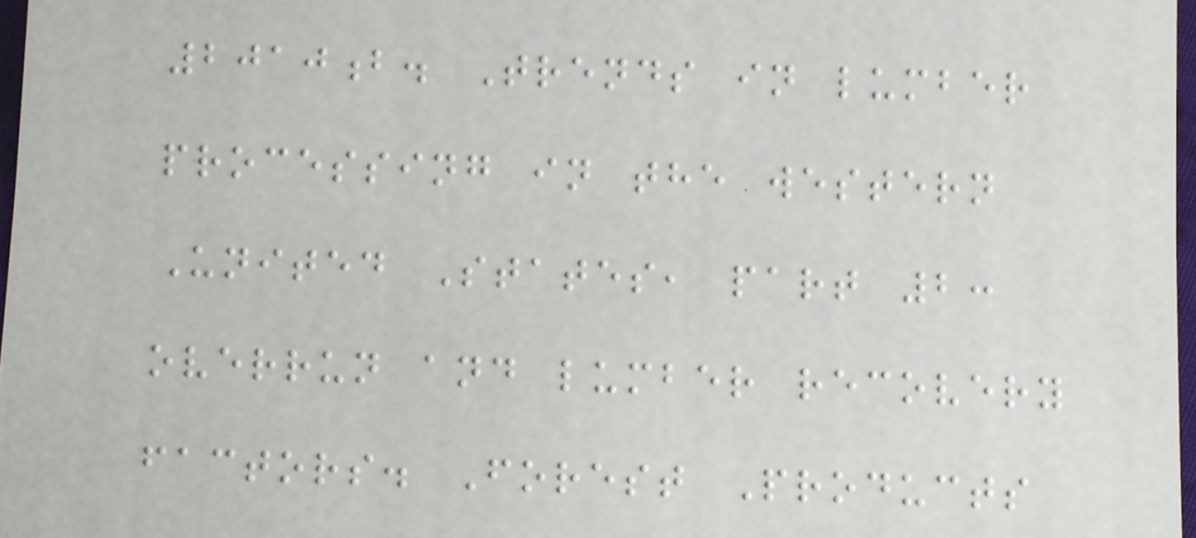2010b. Trends in lumber
processing in the western
United States, part 2:
overrun and lumber recovery
factors. Forest Products
